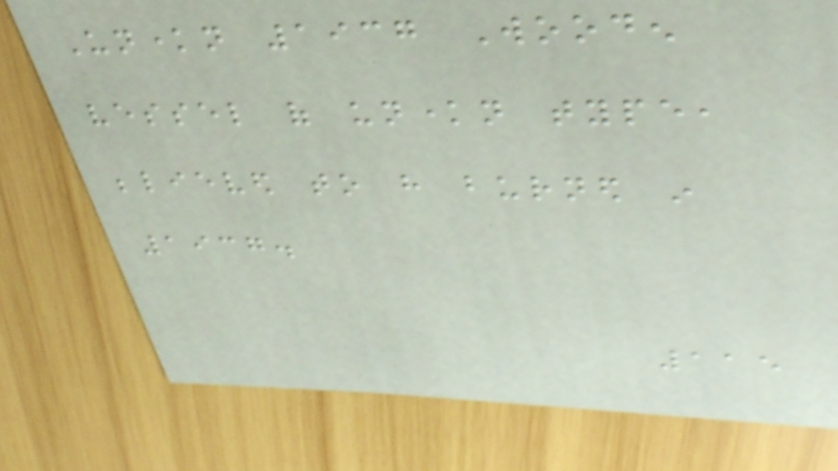Unknown 1937 Wooden
vessel of unknown type,
believed to have burned in
1937.
115
